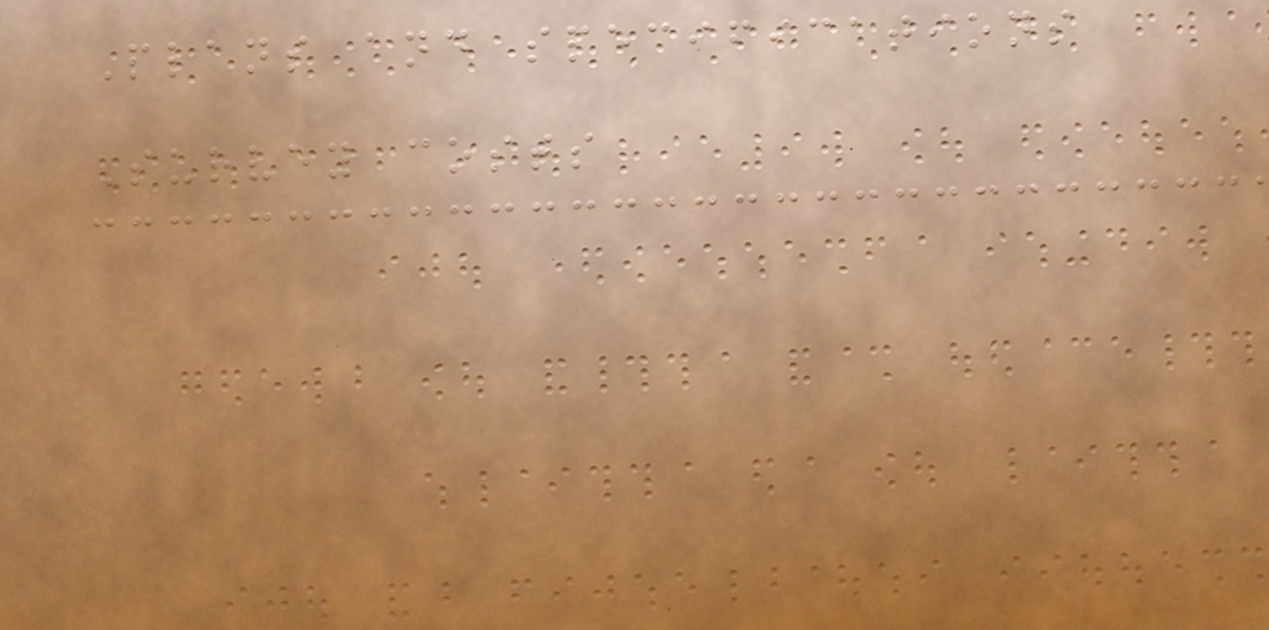Plans and specifications
Survey costs
